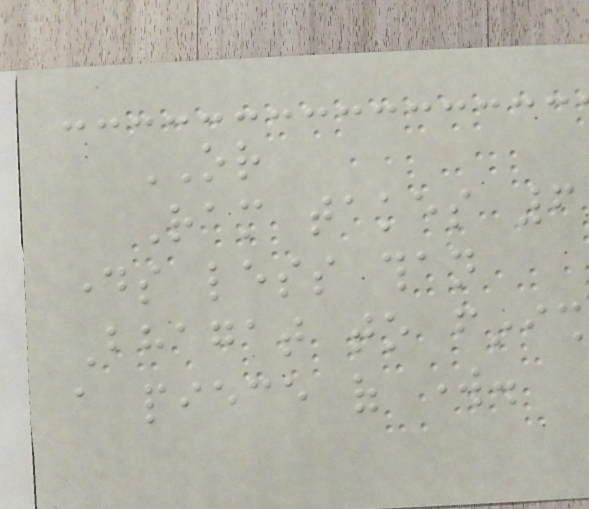OR
Ram takes 6
days less than
Bhagat to finish
a piece of work.
